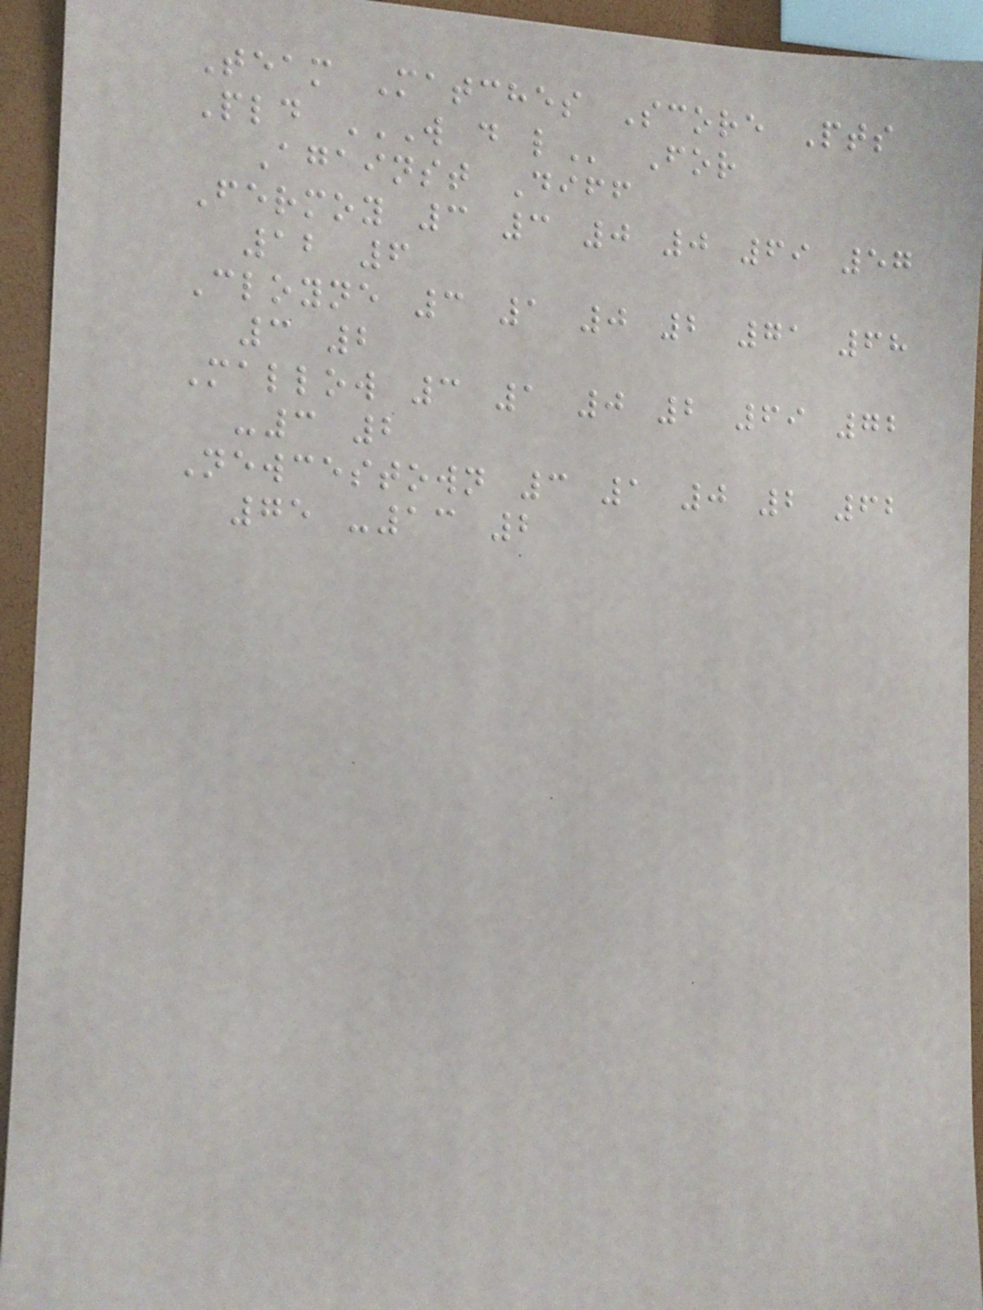Team Matches Score Pts
Pld W D L For
Against Diff
Fermoy 3 3 0 0 69 57
12 6
Cloyne 3 1 0 2 71 68
3 2
Mallow 3 1 0 2 69 72
-3 2
Newcestown 3 1 0 2 62
75 -13 2
